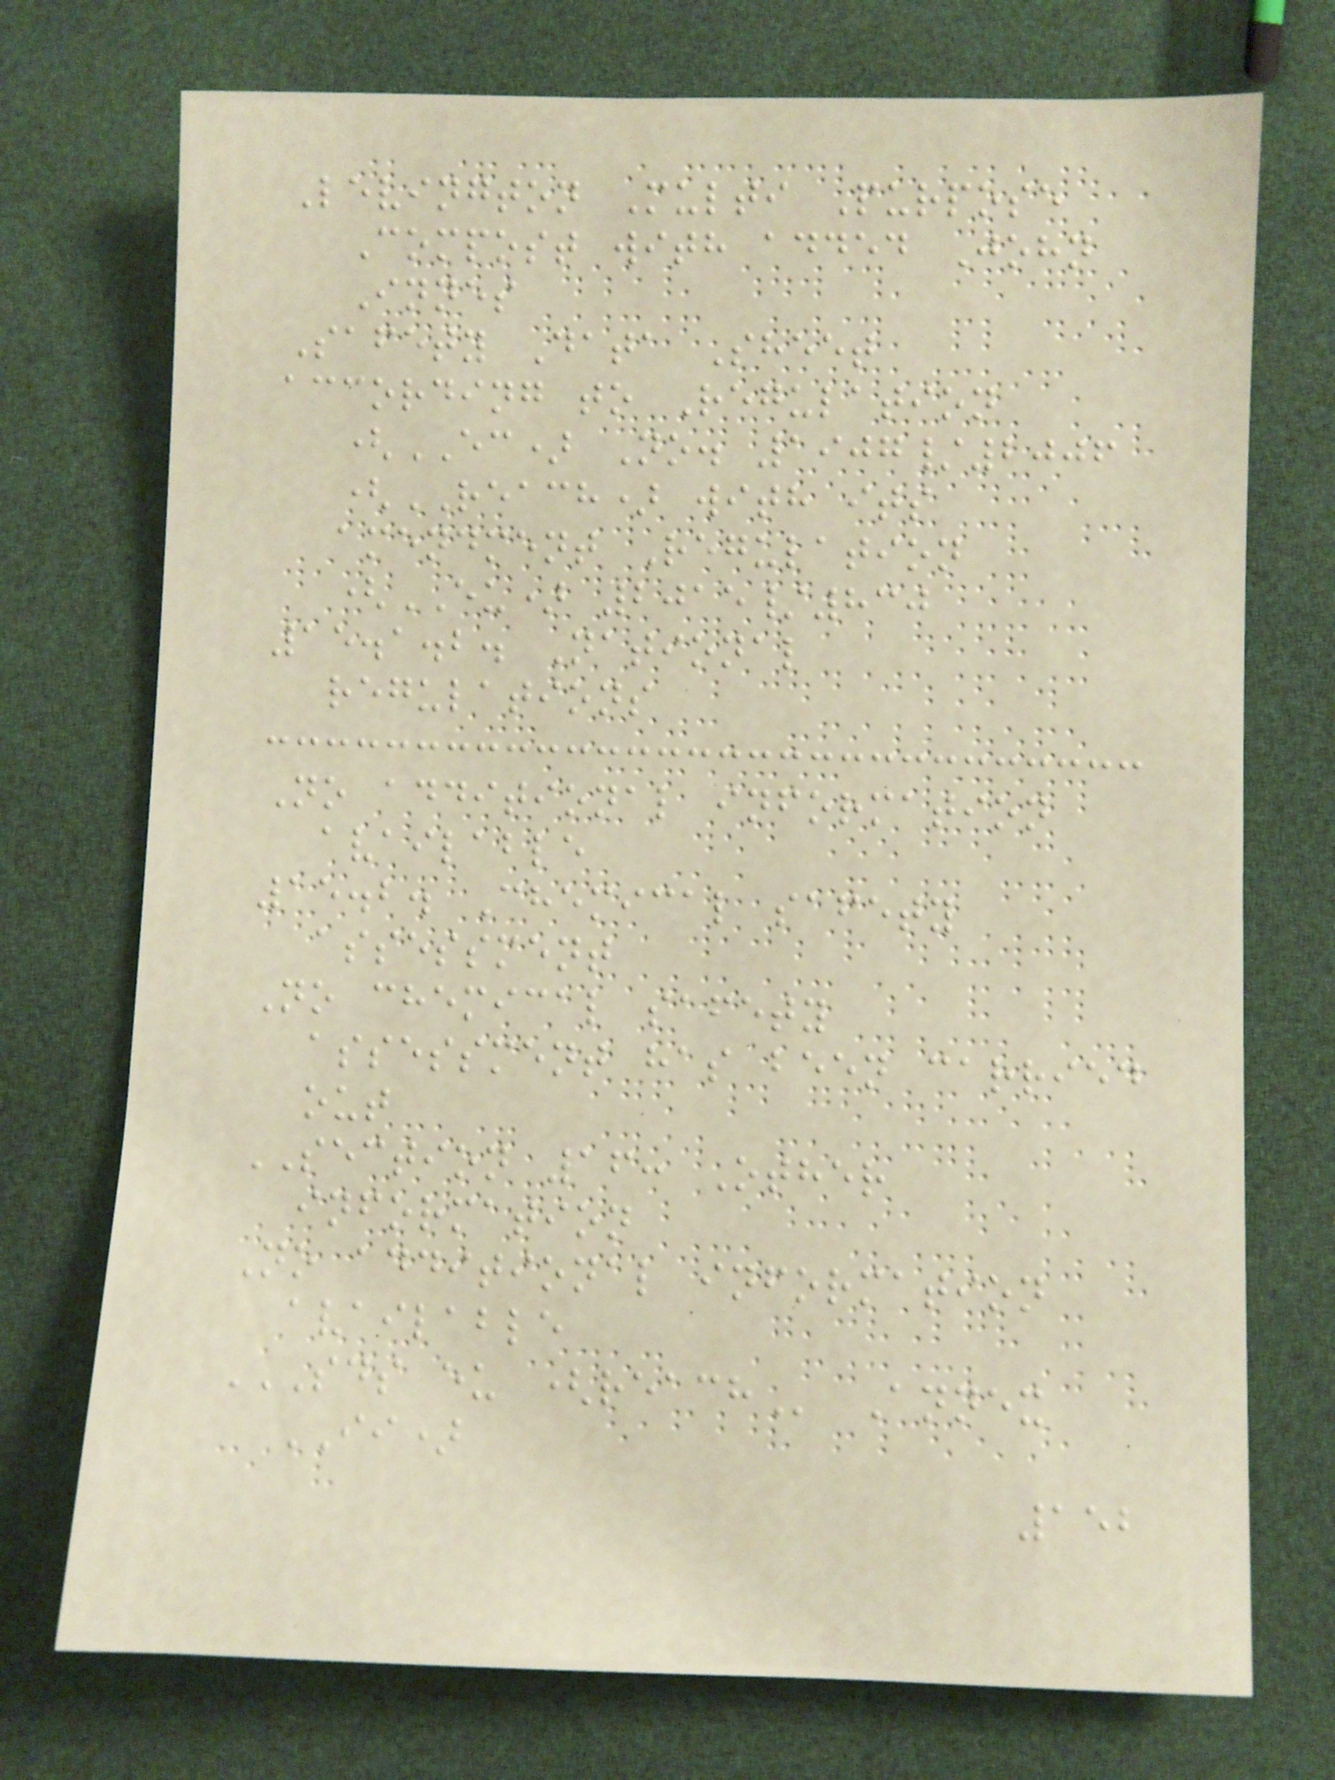Levington Multi Purpose
Compost with added John
Innes
Safety Data Sheet
according to Regulation
(EC) No. 1907/2006
(REACH) with its
amendment Regulation
(EU) 2015/830
15.1.2. National
regulations
No additional information
available
15.2. Chemical safety
assessment
No chemical safety
assessment has been carried
out
SECTION 16: Other
information
No additional information
available
SDS EU (REACH Annex
II)
152
